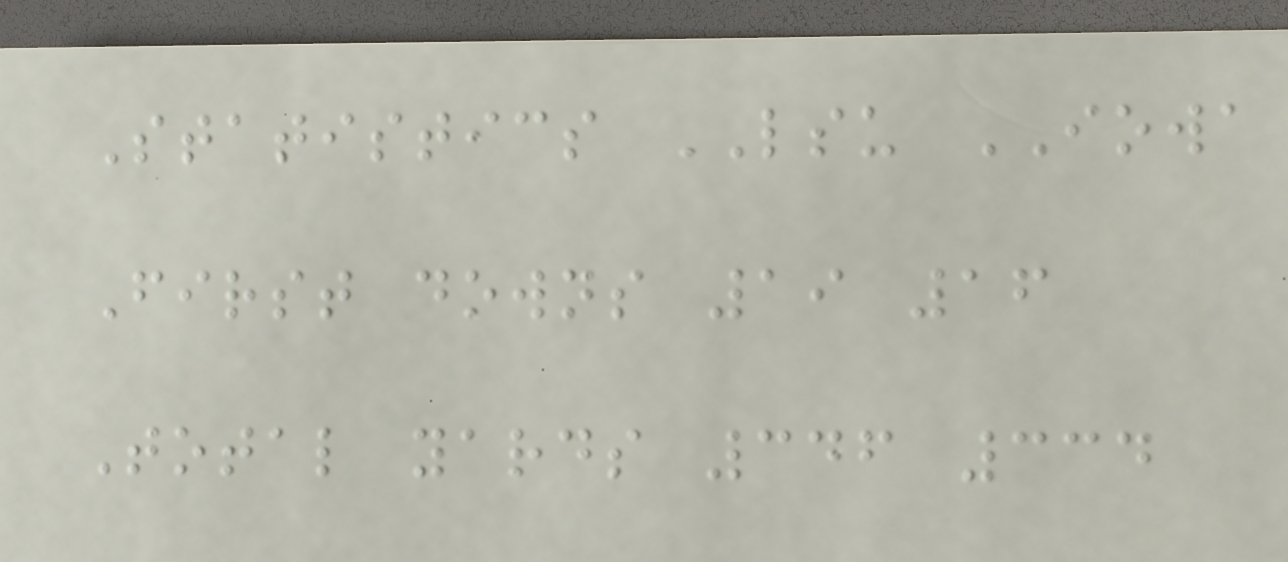Statistics LSU IOWA
First downs 19 16
Total yards 346 334
